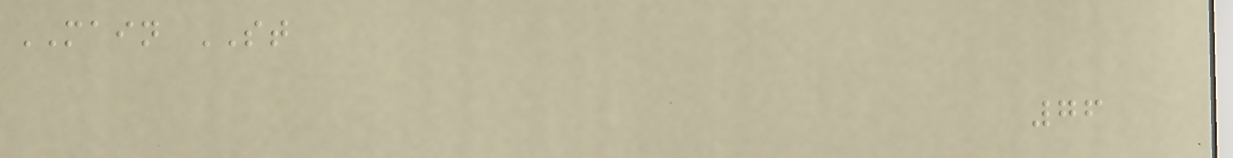MAIN ST
76
